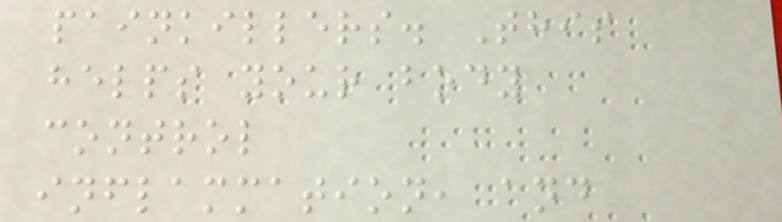painkillers. This
helps your body
control
inflammation, and
